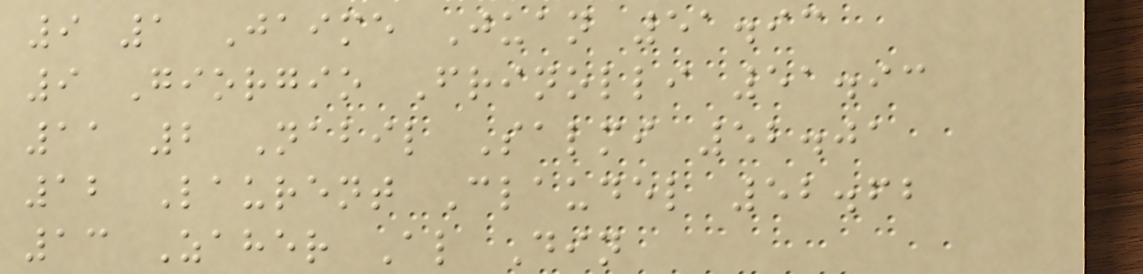9 1 Jaime Juan 51.93
9 Giorgio Frinolli 51.93
11 2 Nabil Salmi 52.01
12 Laurent Claudel 52.62
13 Zaher Al Din
